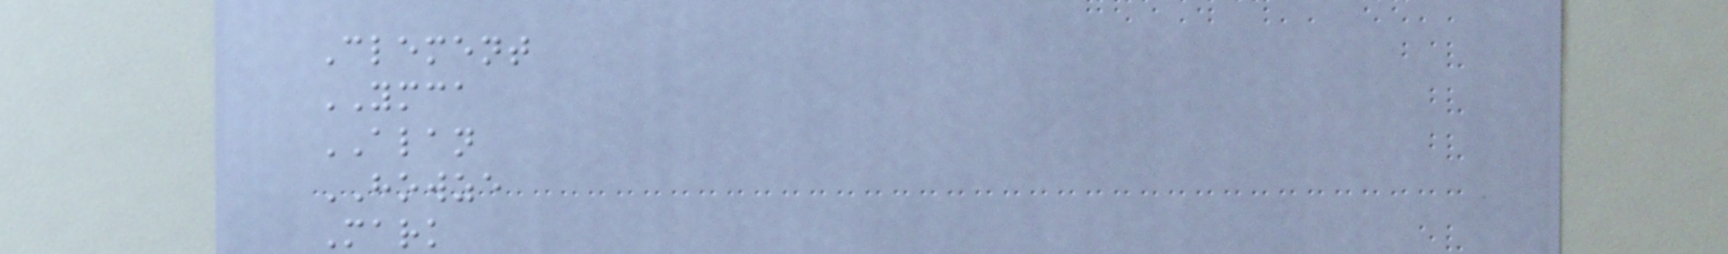Clement
YMCA
ALAN
HOWZE
Mark
